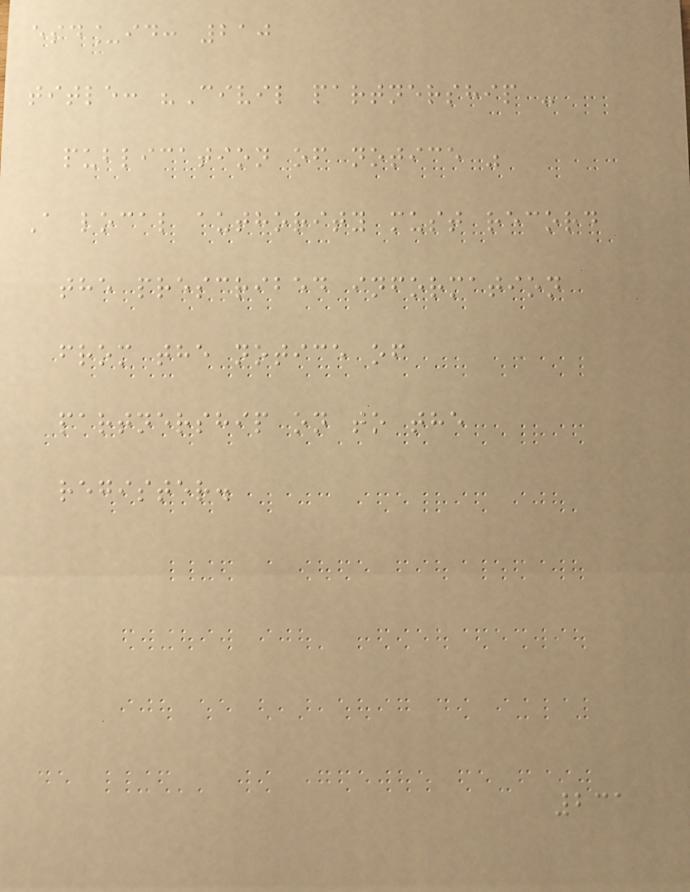esd_id: 210
title: "Civil partnership -
publication of notice "
A local authority must record
the prescribed information
from the notice of
partnership on to the
register.
231
